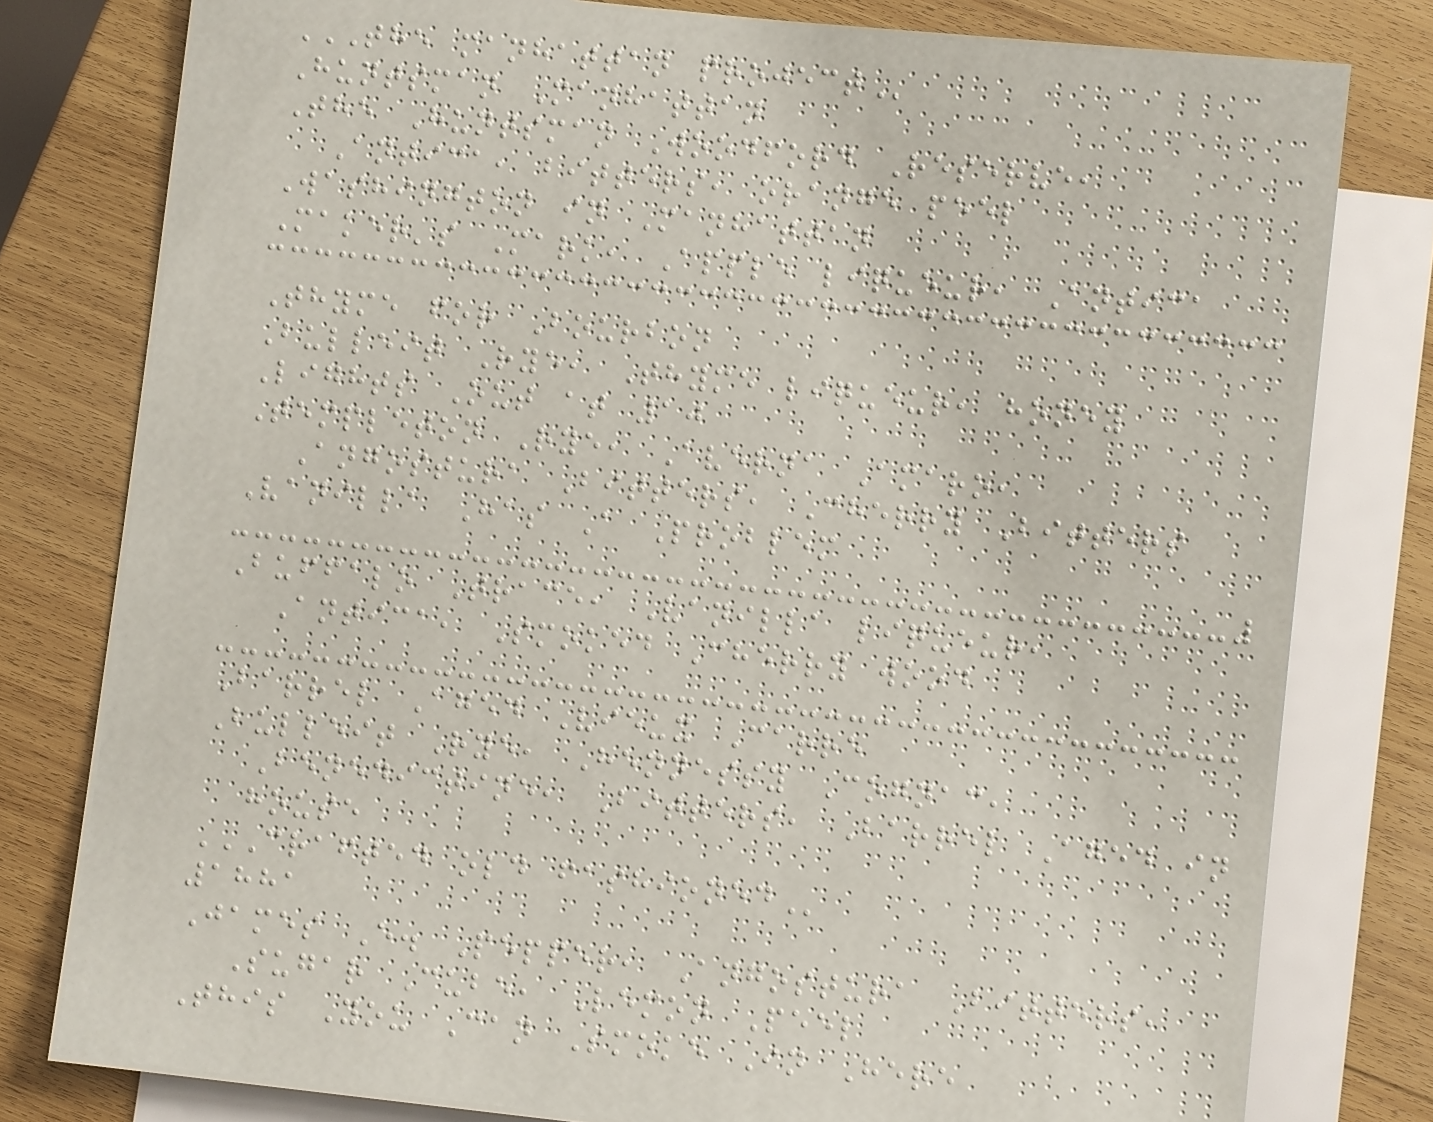THE MANHATTAN PROJECT
Huntsman Manhattan
The Huntsman Woodford Reserve,
Antica, bitters, orange peel
Washington in Manhattan
Maker's Mark, Apple liqueur, Antica
Thyme for Bourbon
Bulleit Rye, Thyme liqueur, honey
Lights Out at 10
Templeton Rye, Averna Amaro,
Angostura Bitters, Cherry Bitters
Vanilla Has A Problem
Buffalo Trace, Vanilla liqueur,
Antica, Smoked Cherry wood
Barrel Aged Vieux Carre
Bulleit Rye, Hennessy Cognac,
Benedictine, Bitters, Barrel Aged in
house
CRAFTED OLD FASHIONED
1881
James E. Pepper, Angostura Bitters,
Sugar Cube, Lemon Peel
This You Can Smoke In Here
